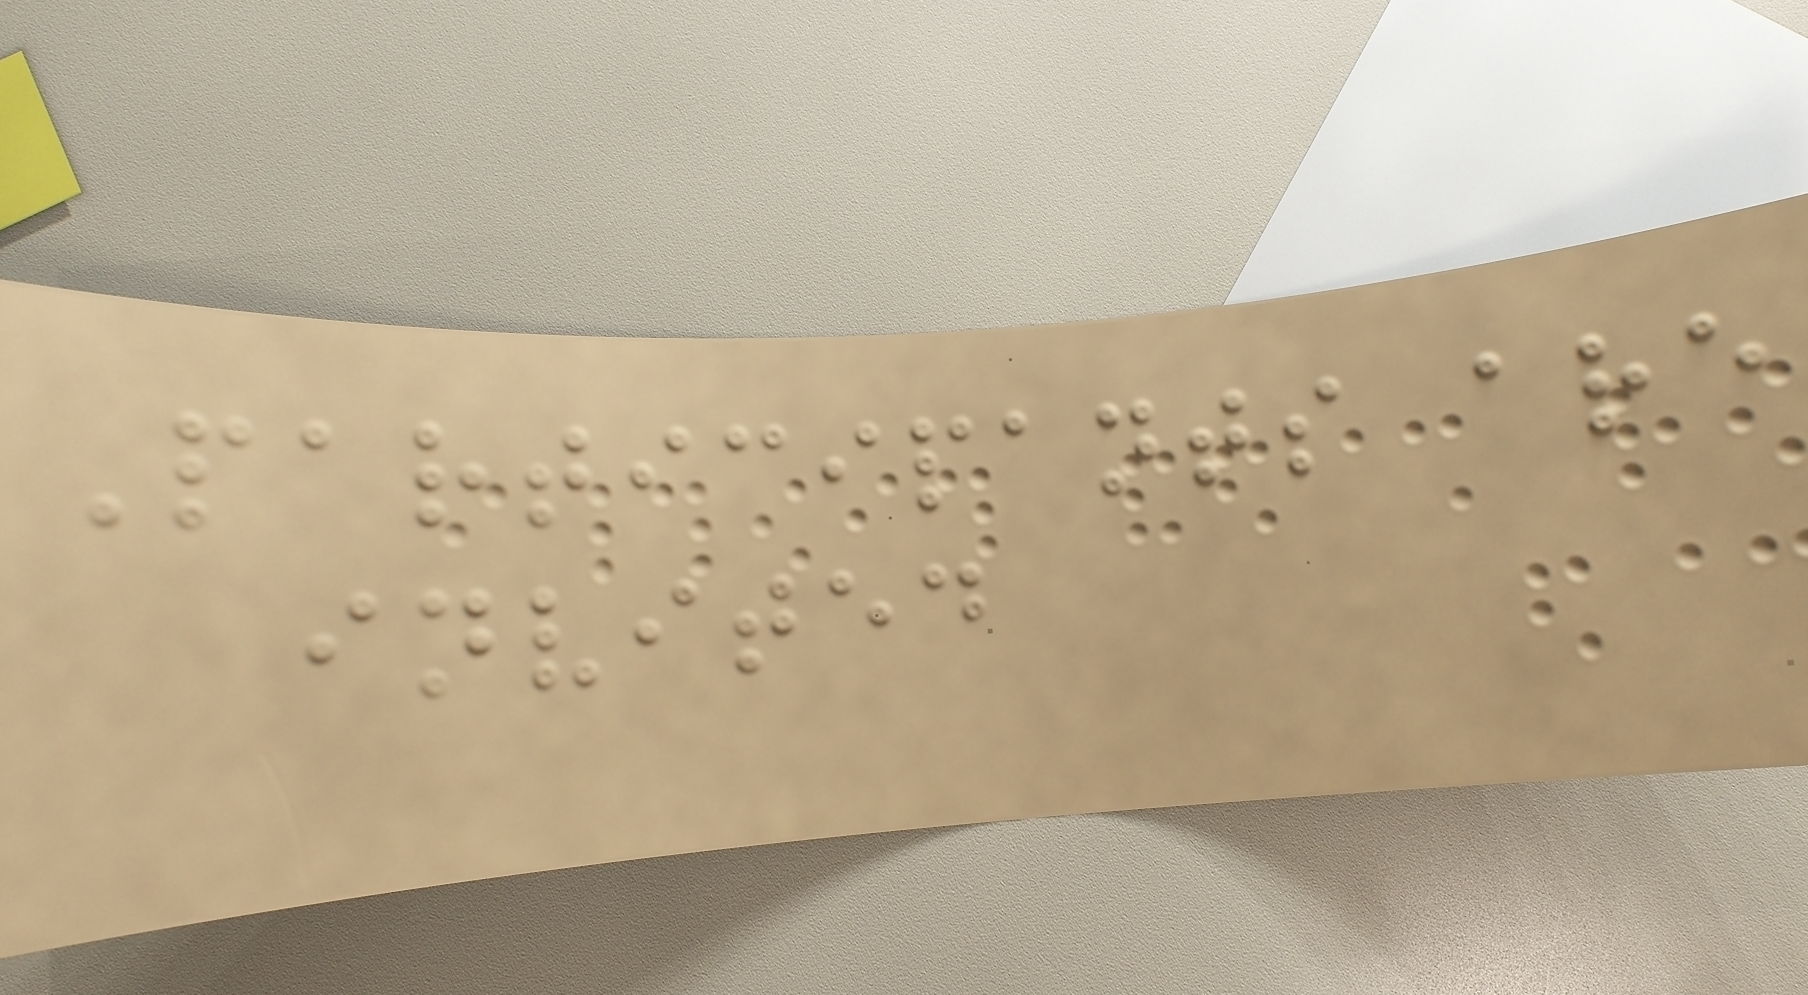Participants are
invited
